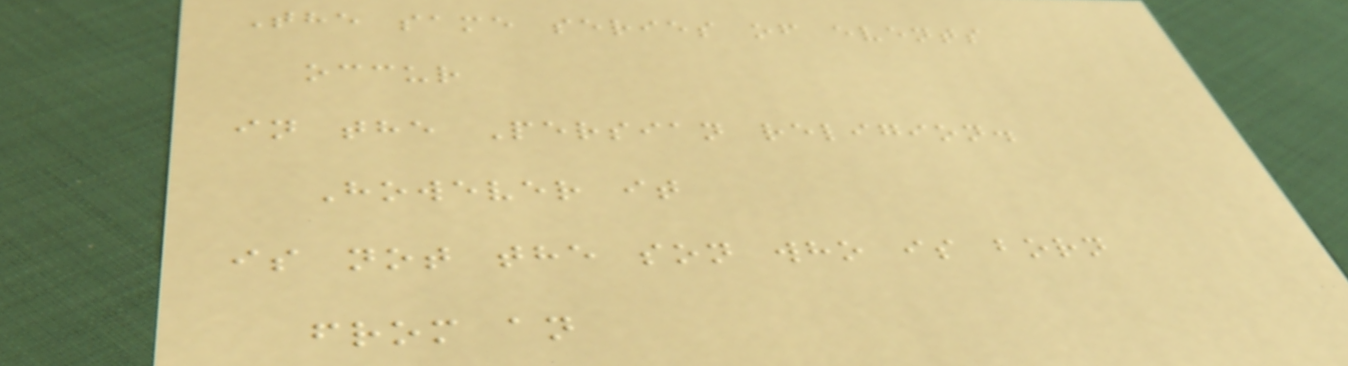The same series of events
occur
in the Persian religion.
However it
is not the son who is born
from an
